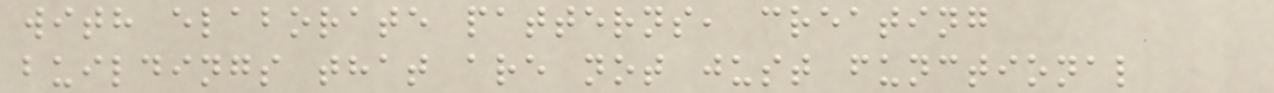with elaborate patterns, creating
buildings that are not just functional
